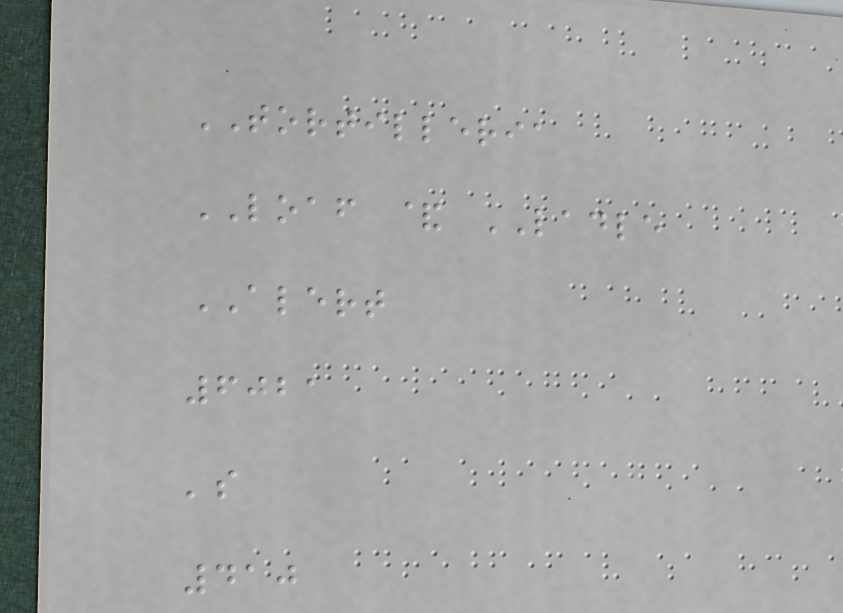TORTILLERIA
LOAF & LADLE
ALERT
6021
's
410
